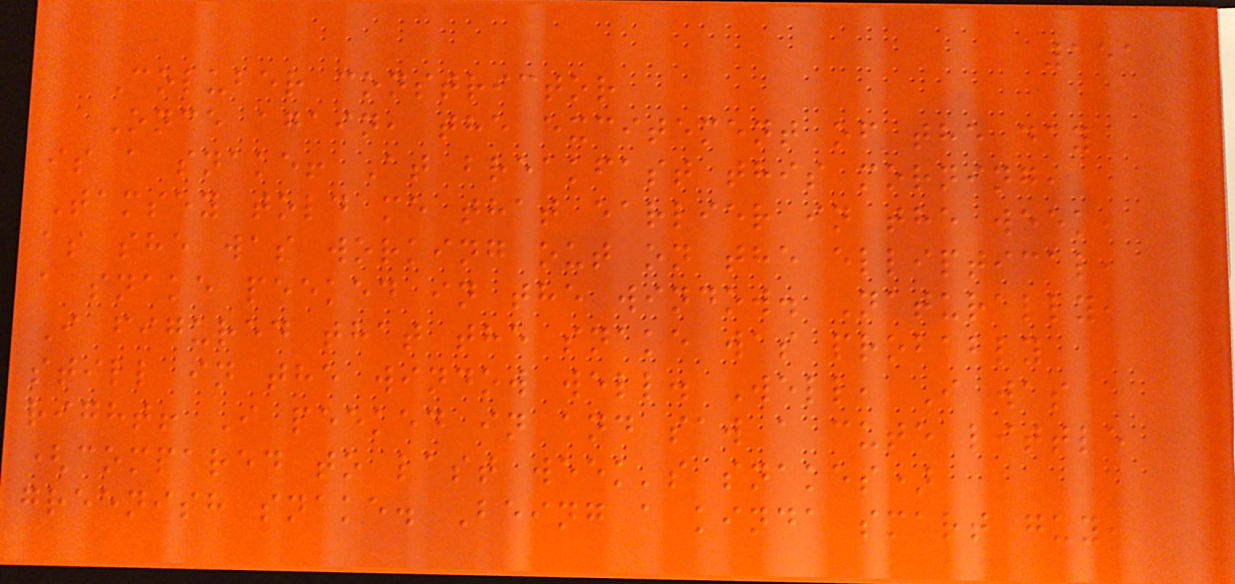151
Coluber constrictor
Once again, the excitement of the day
is a snake! At breakfast this morning,
Tamsey told me that earlier in the week,
as she was working out on the elliptical,
a snake peeked in the window. Naturally,
I figured that the snake was probably
still in the window well. Well, I was
right! I peeked in and saw a cute little
(compared to last week's snakes)
greenish snake. Being a kinda smart guy,
